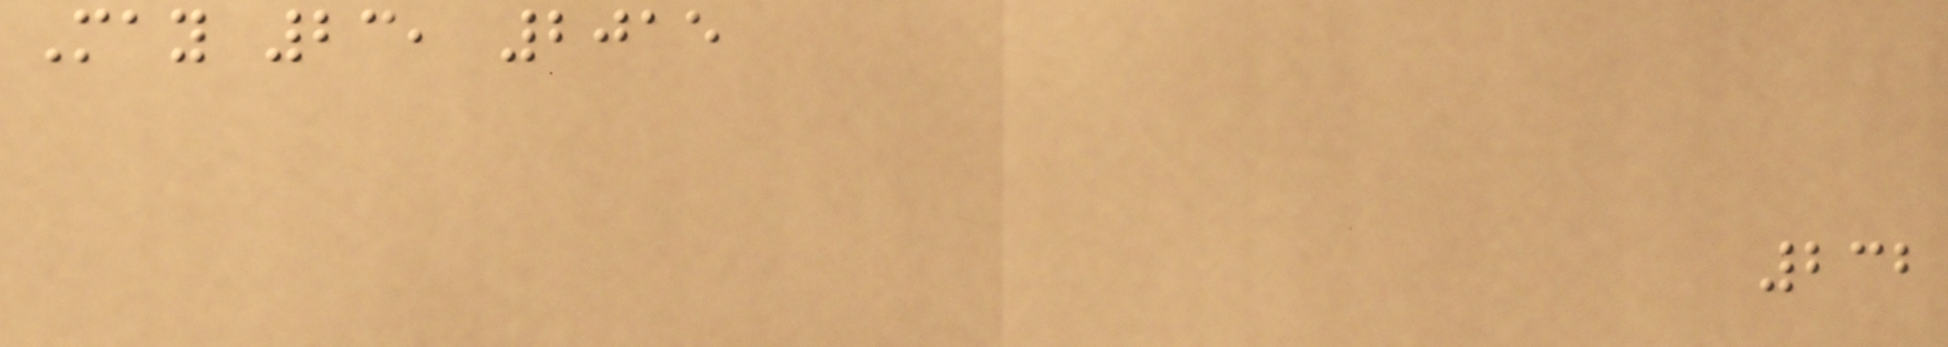May 23, 2015
232
